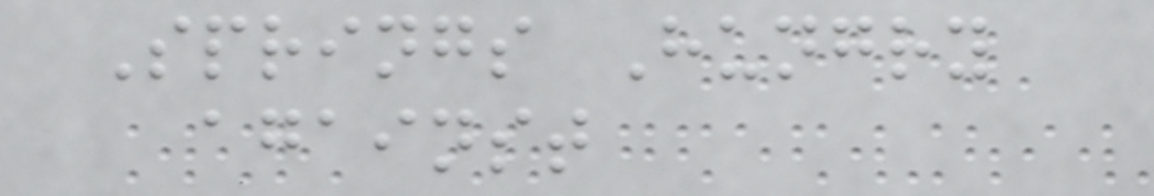Springs Hungry
against
